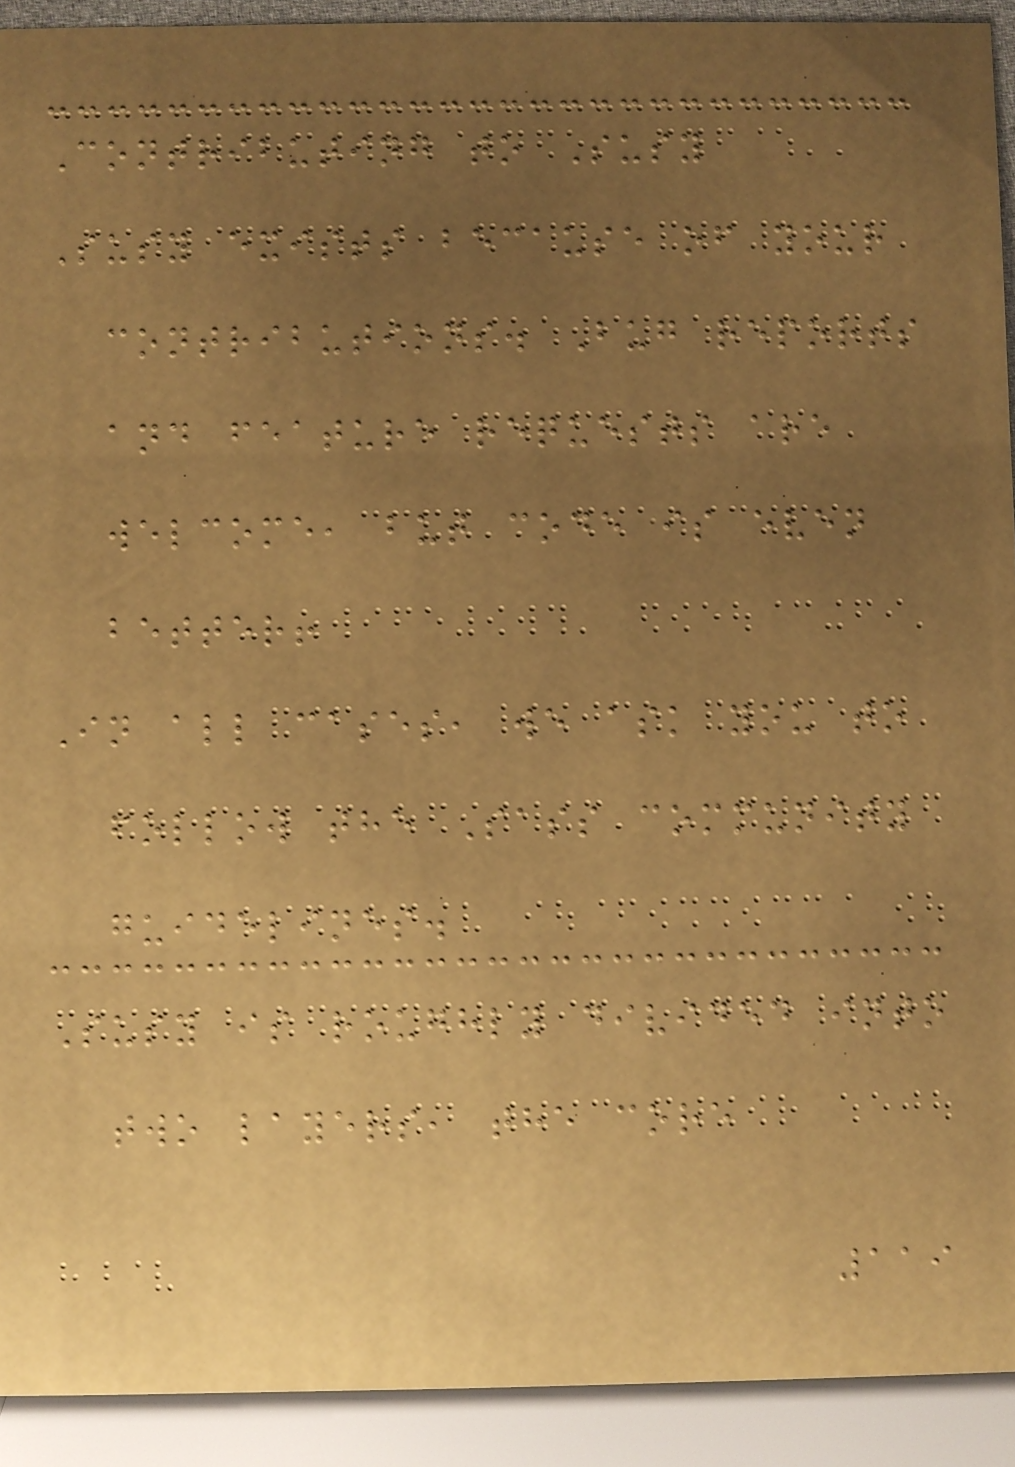Contributing to Susy
Susy exists because of your
contributions. Bug reports
and feature requests are
welcome, but code is even
better!
In all cases, we ask you to
follow the Sass community
guidelines.
Susy is roughly divided into
two layers, the core
119
